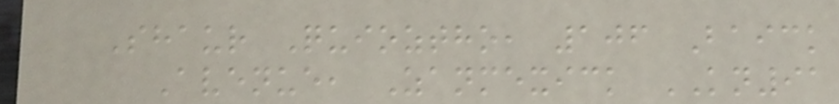Shaur Quioztho, 106 Baick
Avenue, Zanmexick KN91
